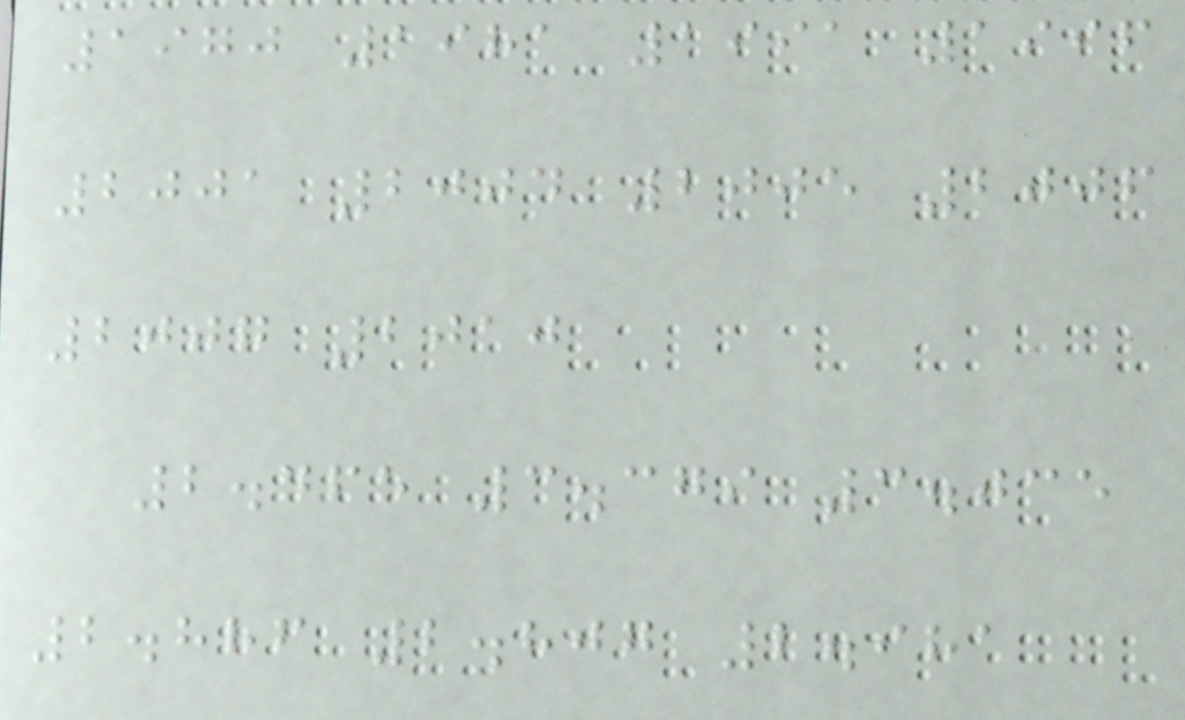1970 1981 1991 1996
2001 2004 2005 2006
2007 2010
2.465 3.379 3.035
2.886 2.807 2.981
